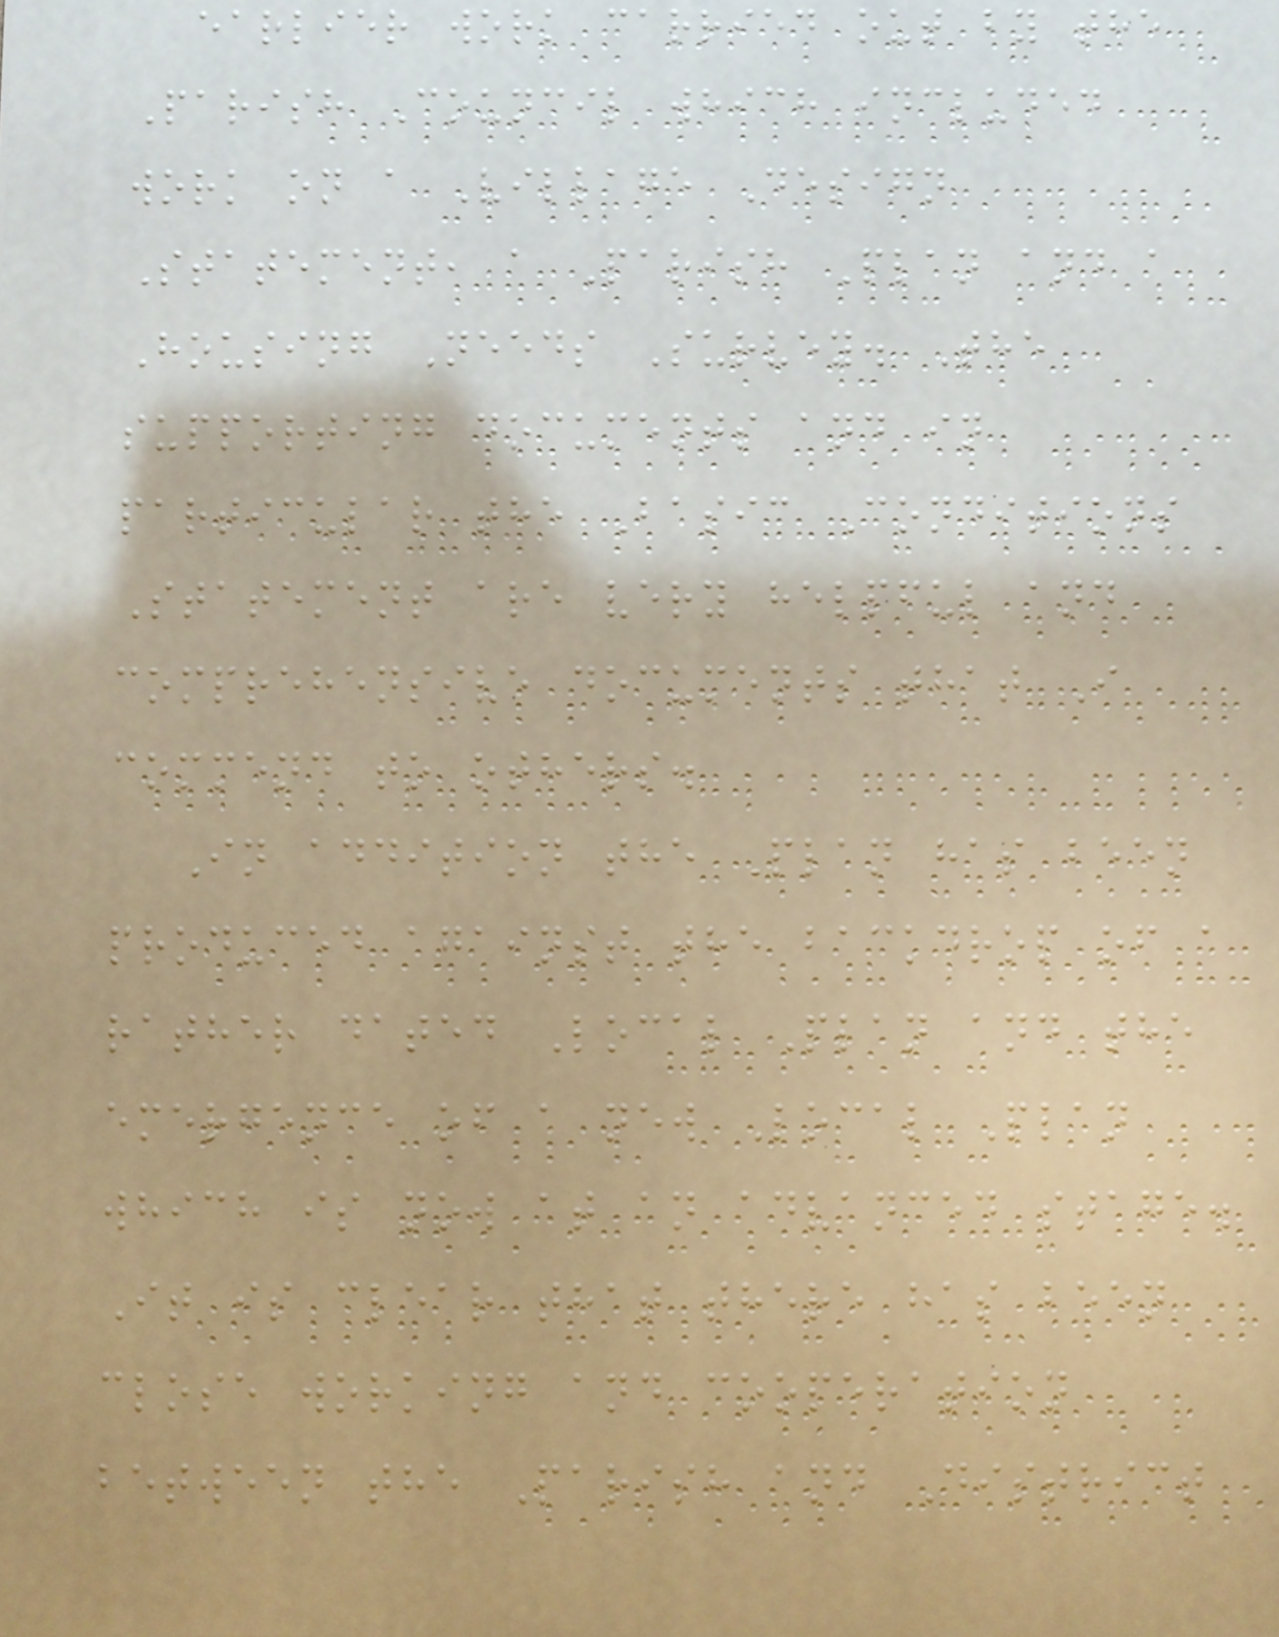earlier work carried out by the
Parish Council which included
work on a Village Design
Statement, a Parish Plan and a
Housing Needs Survey. The
supporting documents and in
particular the Basic Conditions
Statement are very helpful and
comprehensive documents that I
commend to others.
In addition the Plan has been
produced against the backdrop of a
rather dated Local Plan and the
emergence of a new Local Plan
which is now at an advanced stage.
It is clear that there has been
close working and cooperation
between the Parish and District
